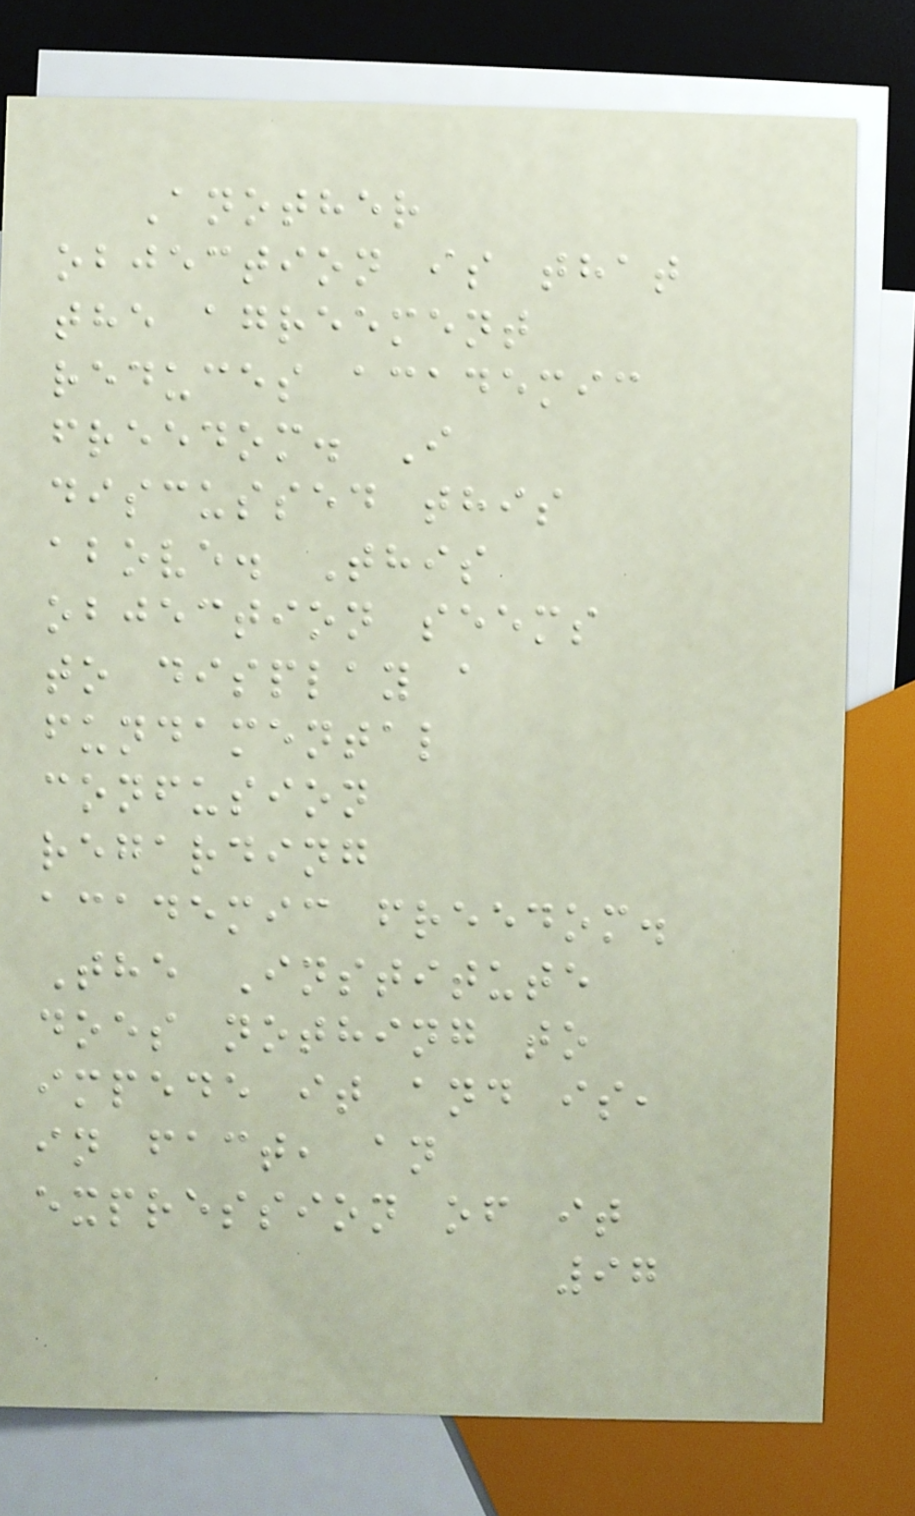Another
objection is that
the agreement
reduces academic
freedom. I
discussed this
above. This
objection seems
to display a
fundamental
confusion
regarding
academic freedom.
The Institute
does nothing to
impede it and is,
in fact, an
expression of it
97
